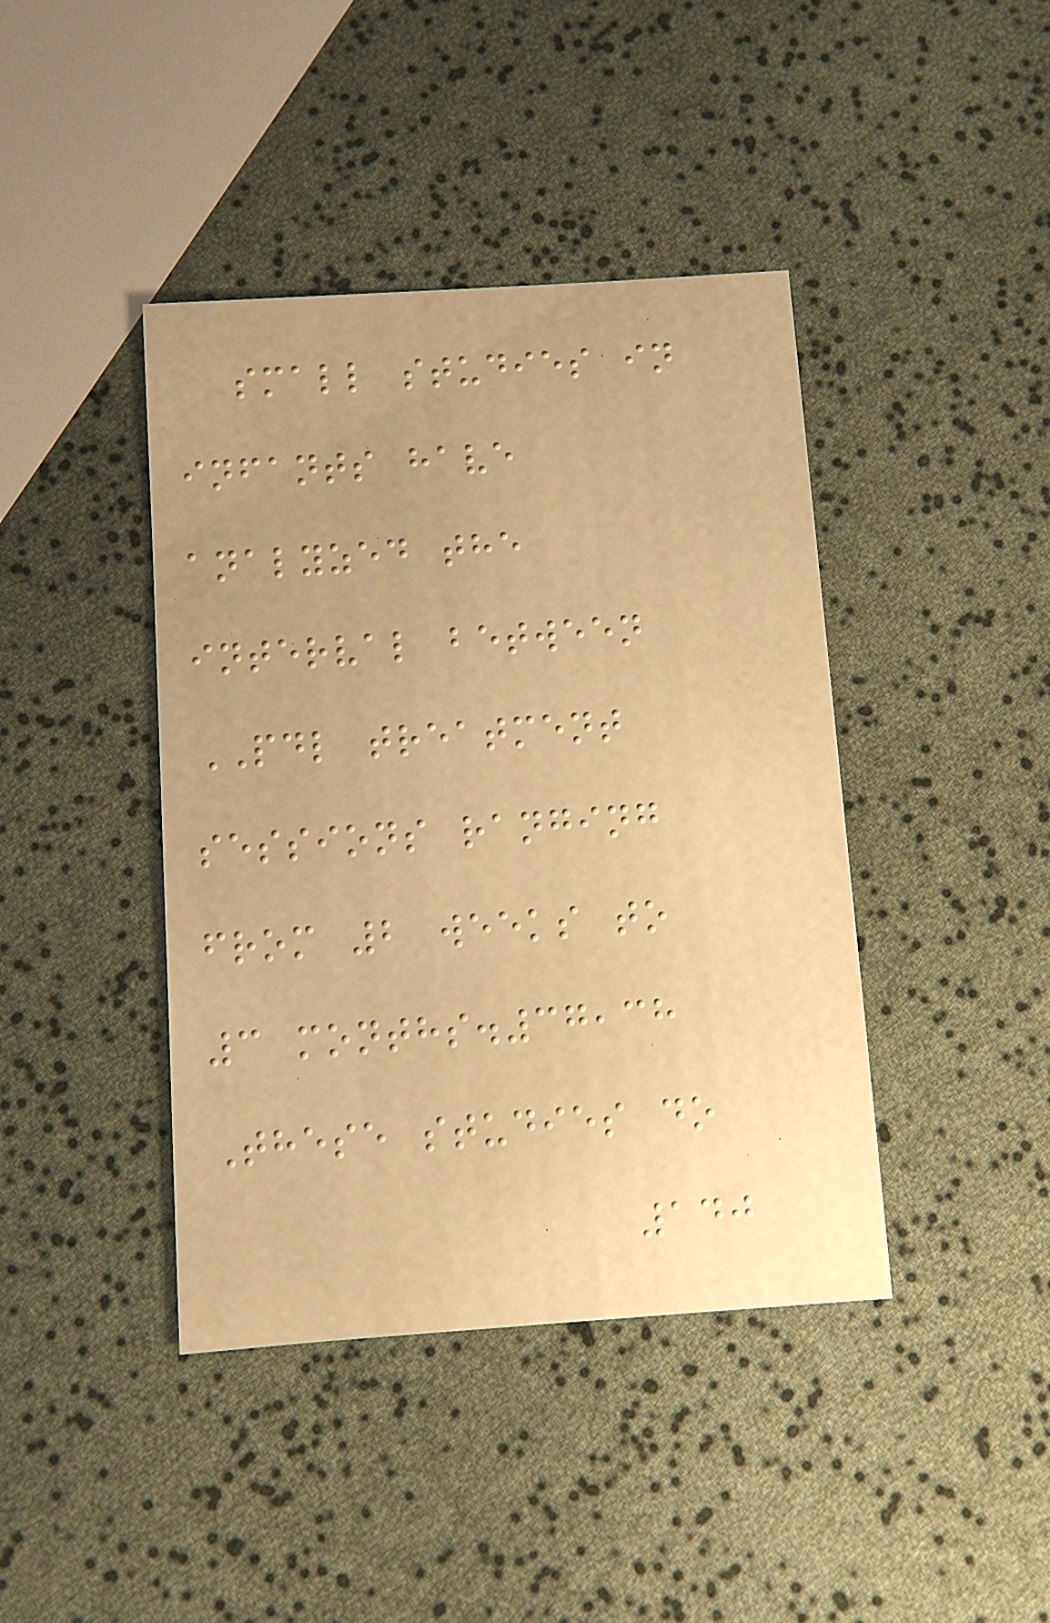small studies in
infants have
analyzed the
interval between
PDL treatment
sessions ranging
from 2 weeks to
3 months.37,38
These studies do
140
